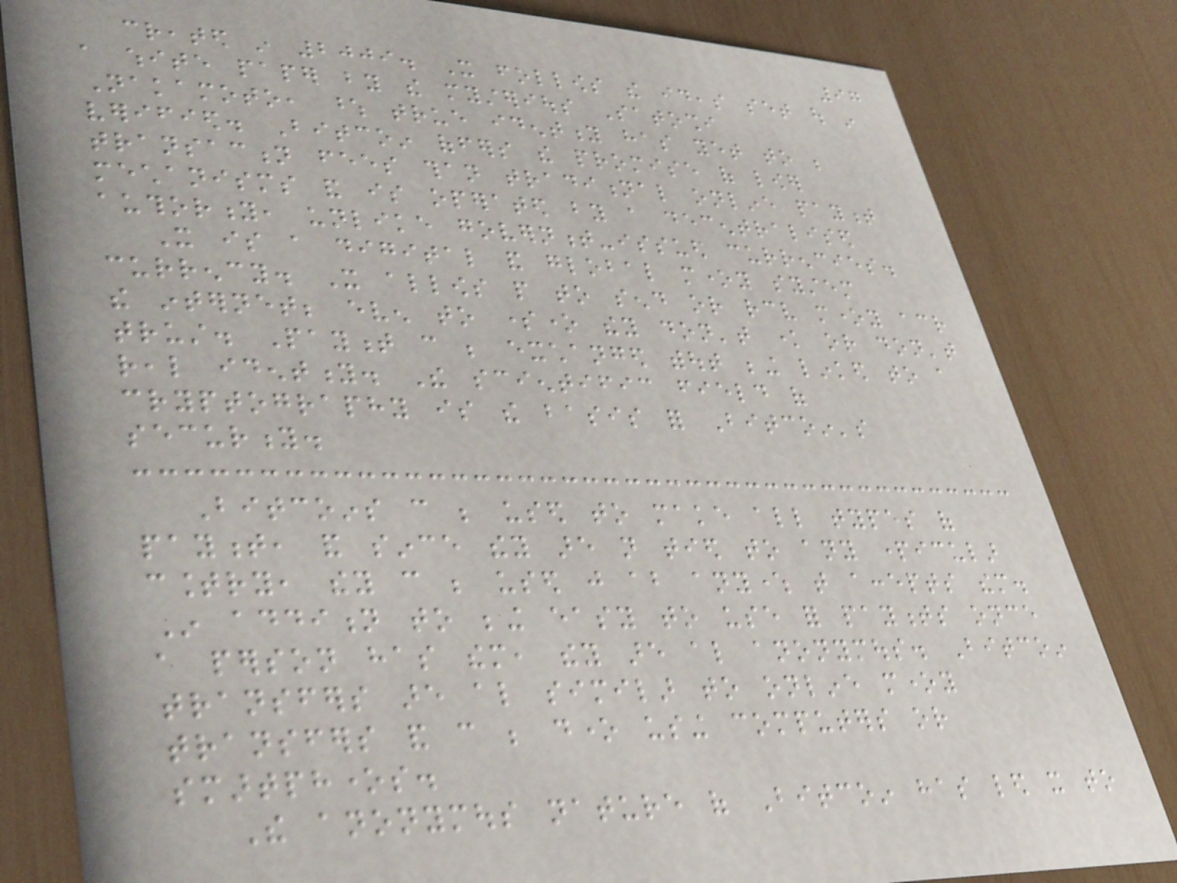97
created in 2009. It follows the ideas set out in
a white paper by the mysterious Satoshi
Nakamoto, whose true identity has yet to be
verified. Bitcoin offers the promise of lower
transaction fees than traditional online payment
mechanisms and is operated by a decentralised
authority, unlike government-issued currencies.
It is a digital and global money system
currency. It allows people to send or receive money across
the internet; even to someone they don't know or don't
trust. Payment can be exchanged without being linked to a
real identity. The scientific field of
cryptography is the basis for Bitcoin's
security.
Bitcoins can be used to make all types of
payment, and since they are not tied to any particular
country, they can be used just about anywhere that accepts them.
In addition to being easy to use for payments once
a person has them, they are also anonymous. Bitcoin
transfers are also similar to online money
transfers and can be done using computers or
smartphones.
The anonymous nature of Bitcoin has led it to
